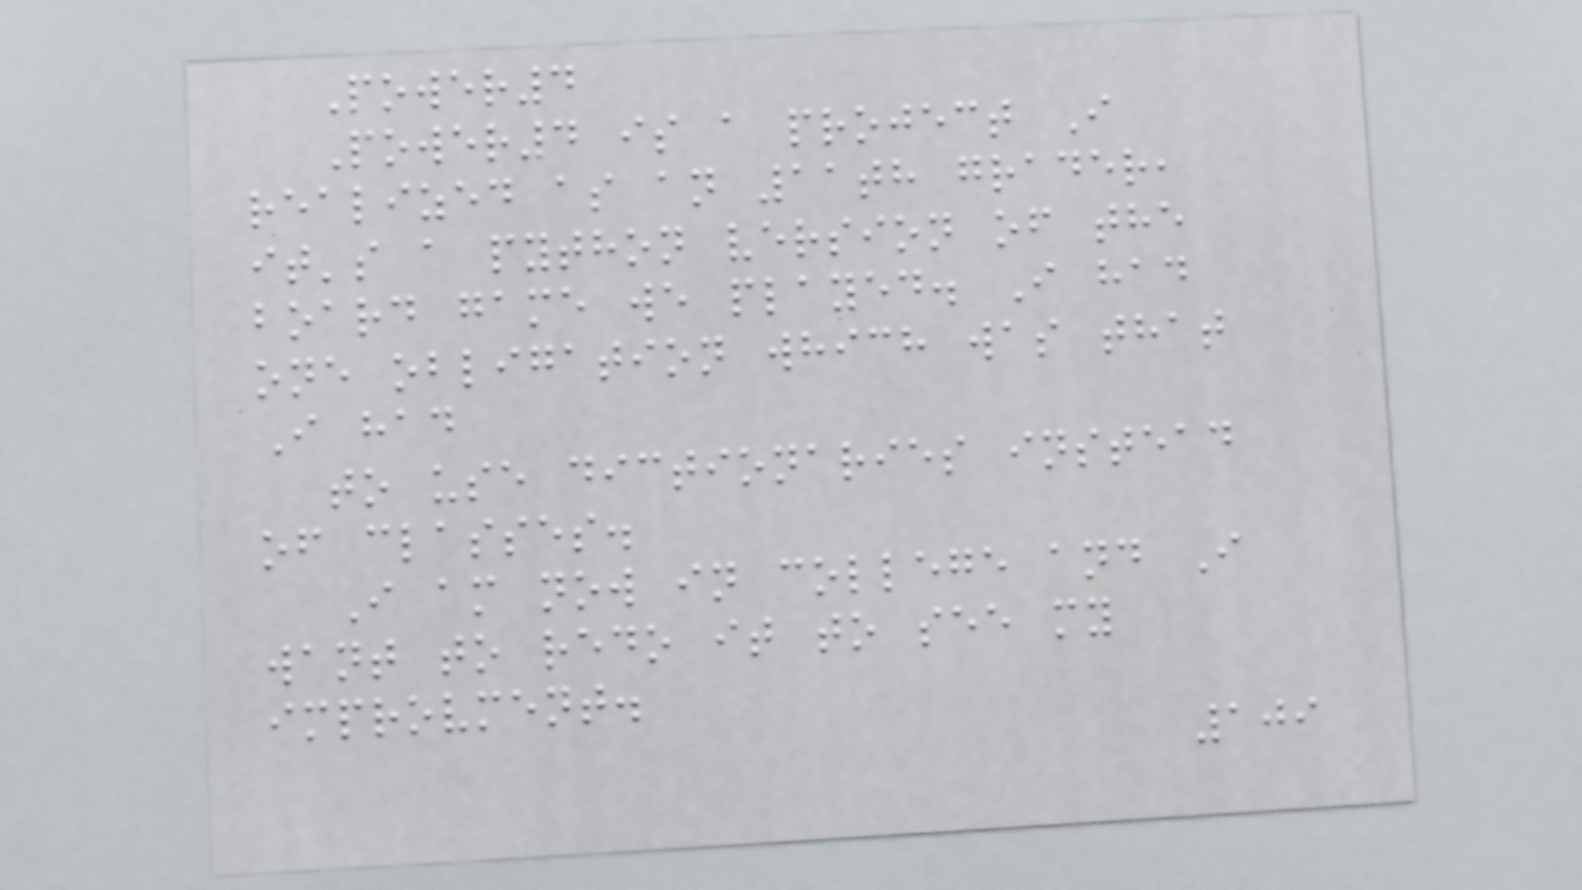Power4
Power4 is a project I
realized as an 11th grader,
it's a python version of the
board game we played. I had
one obligation which was that
I had
to use dictionaries instead
of classes.
I am now in college and I
want to redo it to see my
improvment.
109
